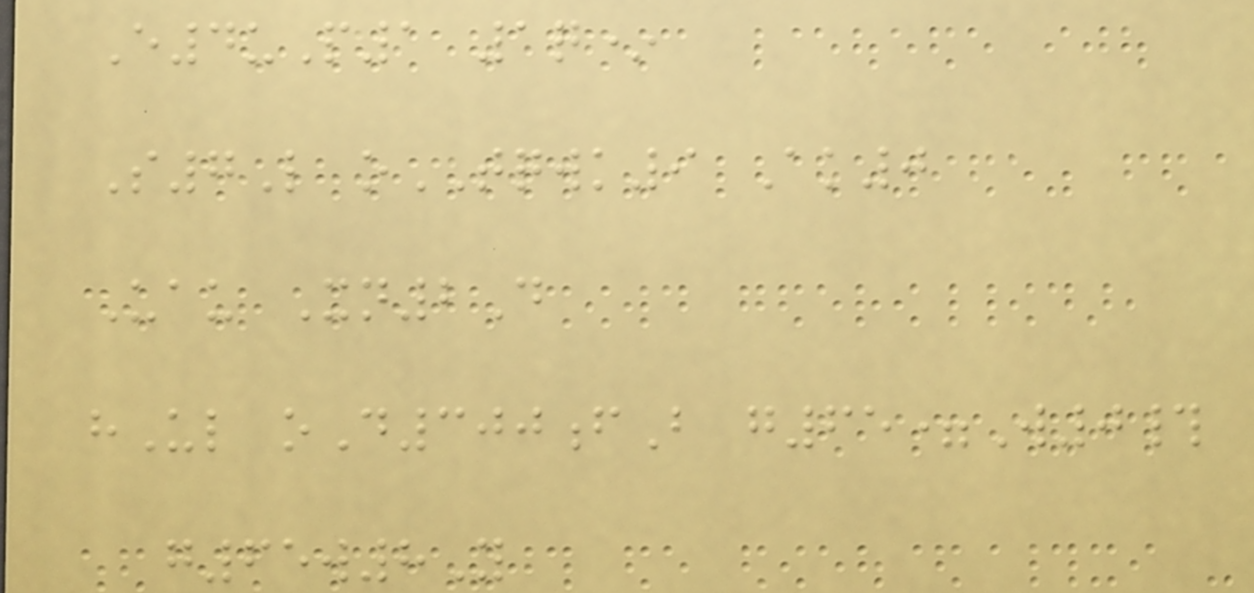E4uP1 1q*
S7L oTQWK9 Ak0
Uau Xn2D
hUl oD300fB g65=W0#
g65w8Y
